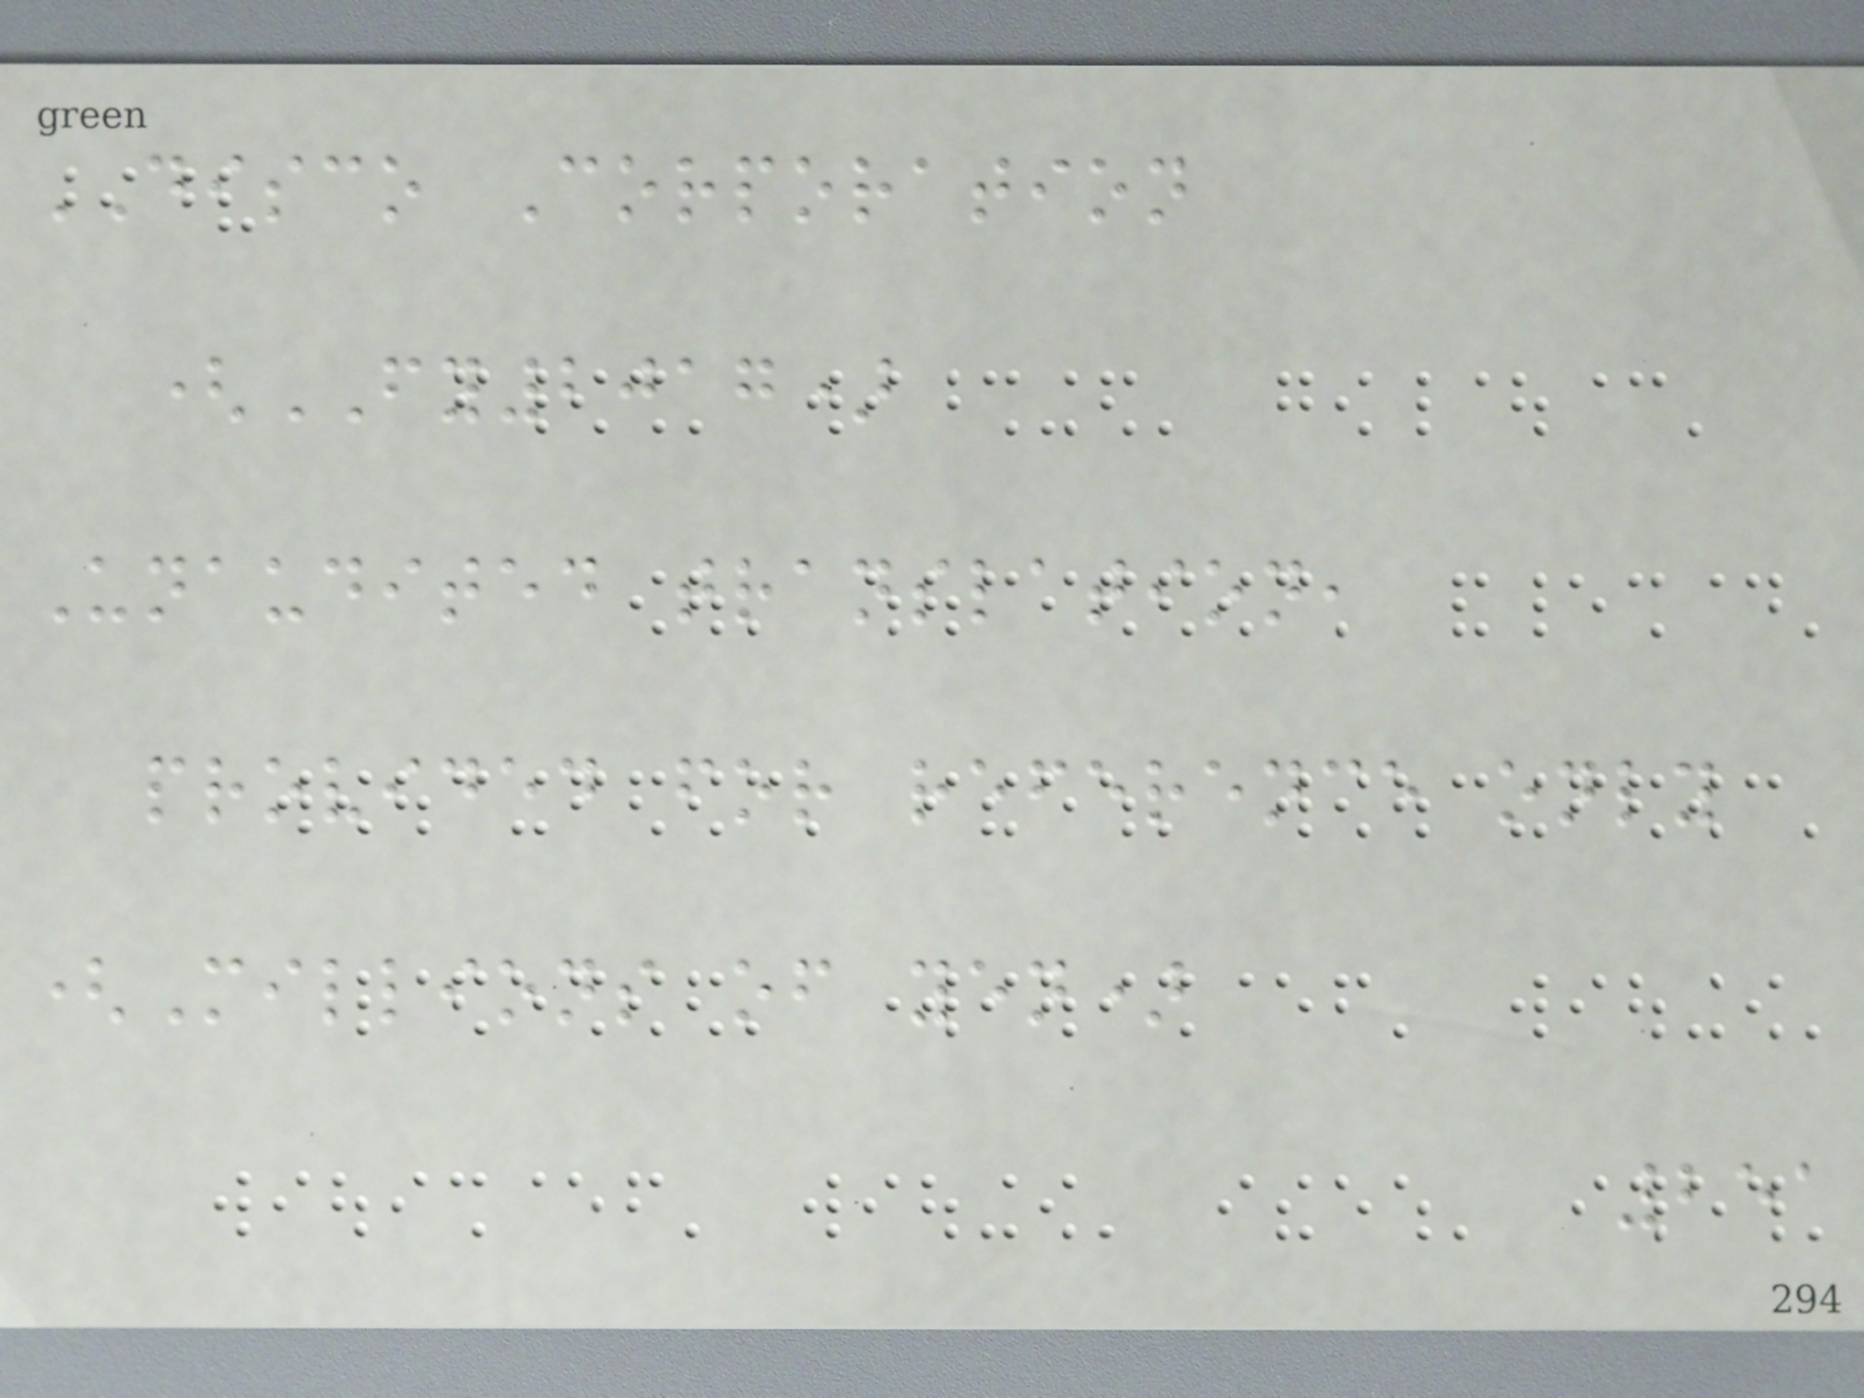DISCO Corporation
(FY2017)
Unaudited translation,
provided for reference only
(Millions of yen)
251
